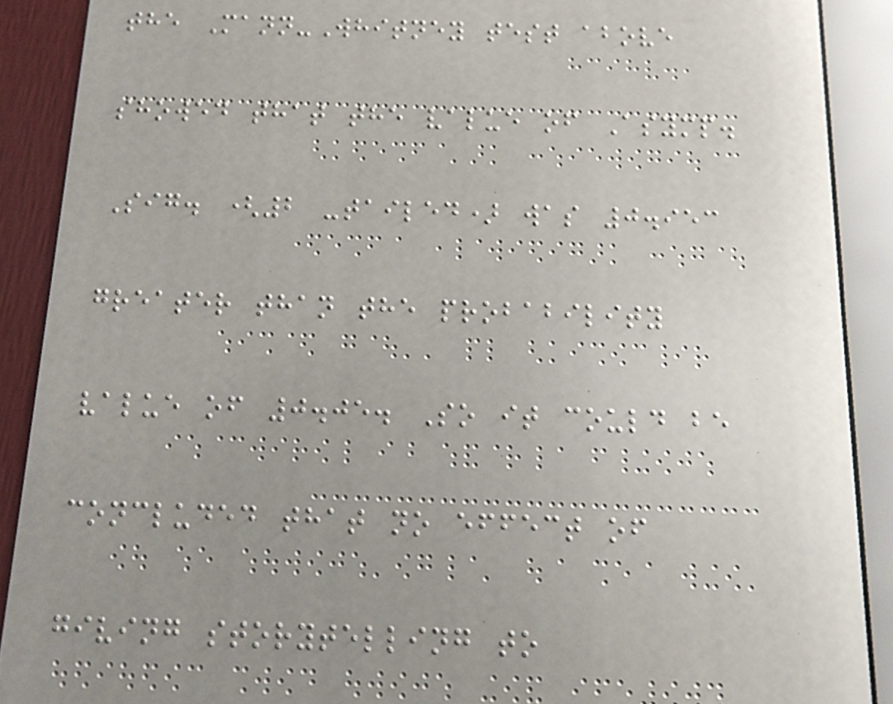the Mann-Whitney test above
showed that the value of Asymp.
Sig. (2 -tailed) was 0.953
greater than the probability
value of 0.05. So it could be
concluded that no effect of
giving storytelling to
